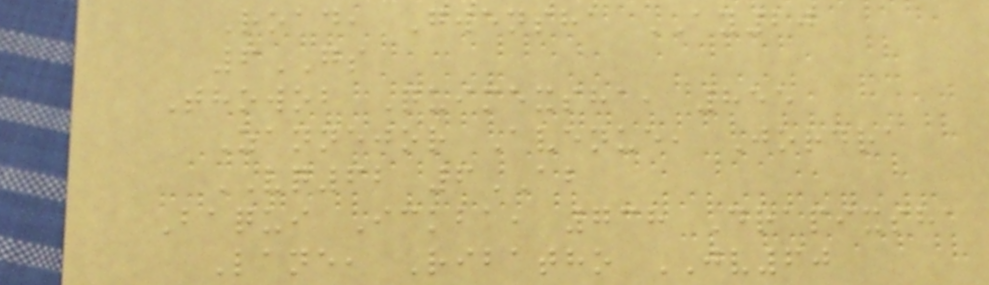Road, Gwensha AY20
6GS
Thowob Quimexsha, 855
Zannejor Avenue, Jordra
VQ62 6AB
Baqui Ickba, 738 Drapixsha
Lane, Ribatho JV60
